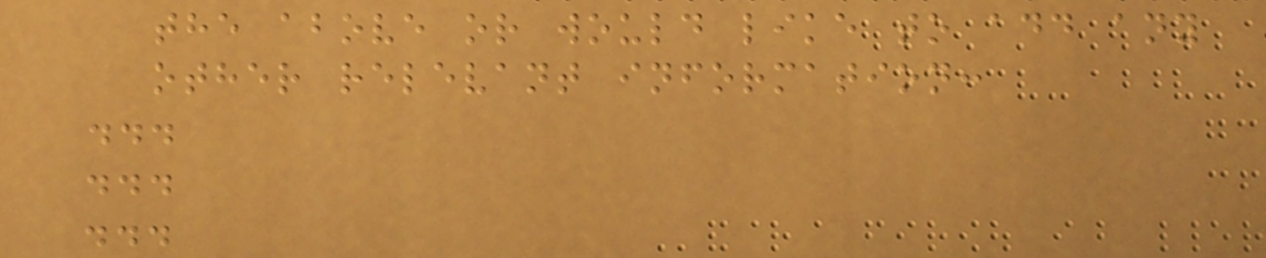the above or would like to add any
other relevant information:
...
...
...
